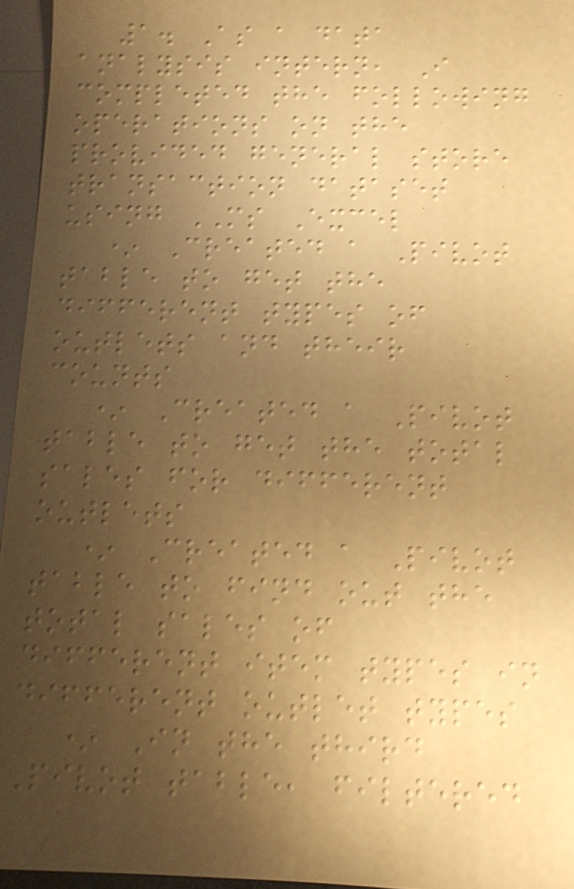1. As a data
analysis intern, I
completed the following
operations on the
provided general store
transaction dataset
using MS Excel
* Created a Pivot
table to get the
different types of
outlets and their
counts
* Created a Pivot
table to get the total
sales for different
outlets
* Created a Pivot
table to find out the
total sales of
different item types in
different outlet types
* In the third
Pivot table, filtered
